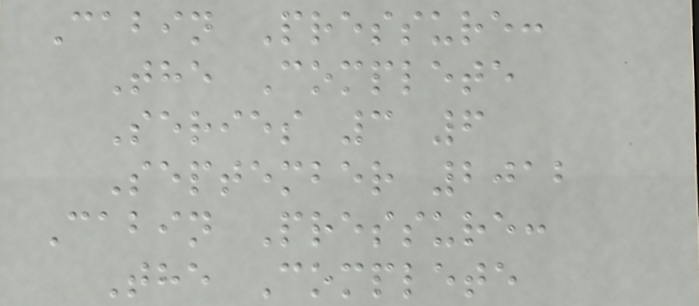Cabin Pressure:
The Complete
Series 3 6
September 2012
Cabin Pressure:
The Complete
